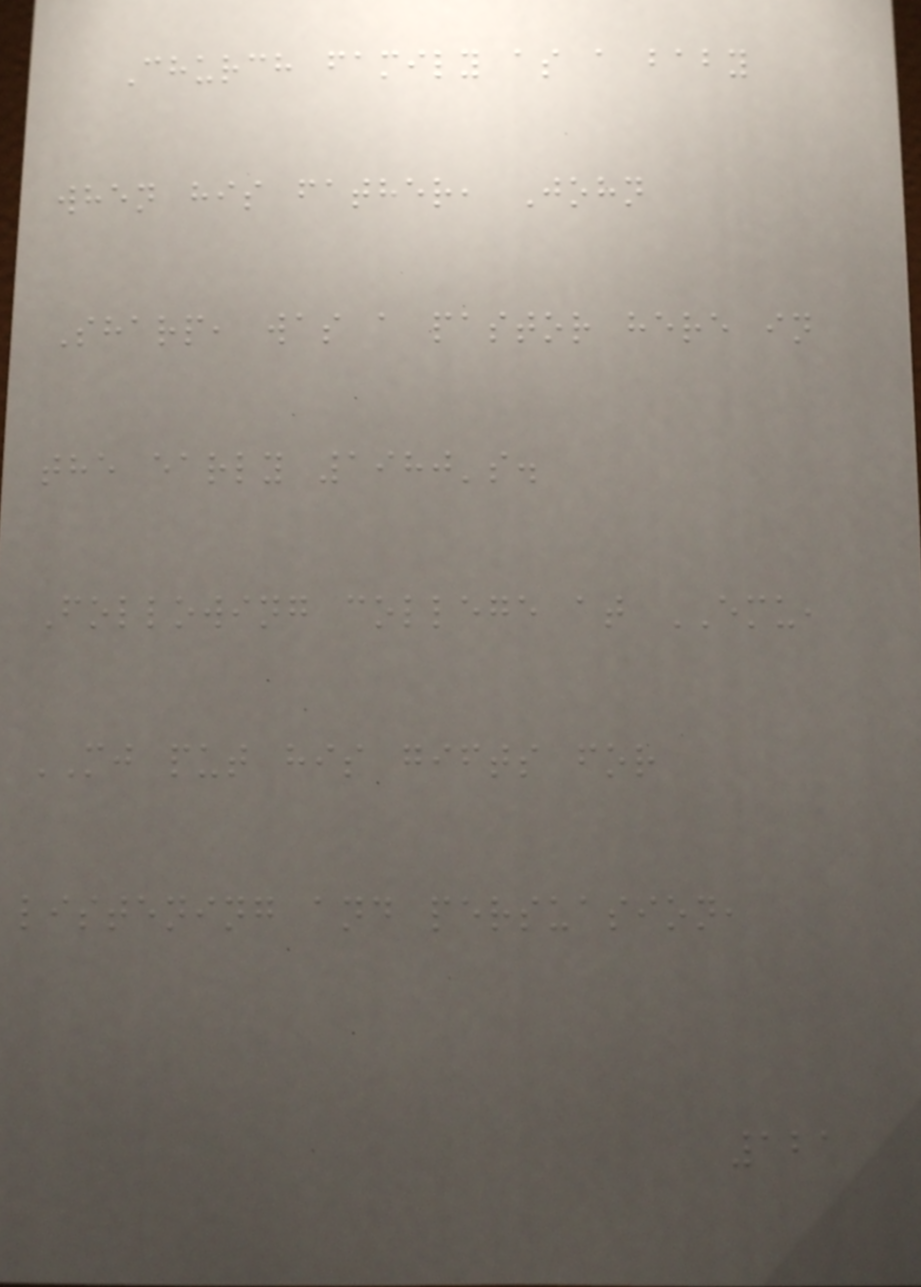Church family as a baby
when his father, John
Sharp, was a pastor here in
the early 1980's.
Following college at EMU,
MJ put his gifts for
listening and persuasion,
121
